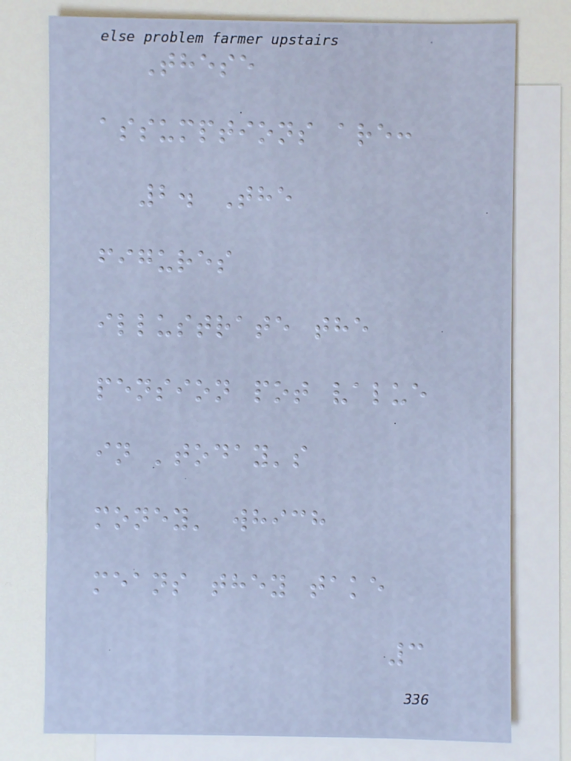These
assumptions are:
2. The
figures
illustrate the
pension pot value
in 'today's
money' which
means they take
3
